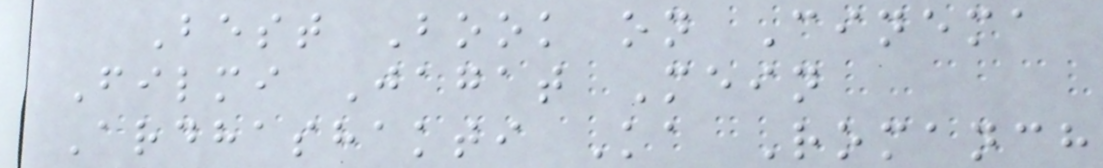Best Book on Cinema
Filmi Jagat Mein
Ardhashakti Ka Romanch
